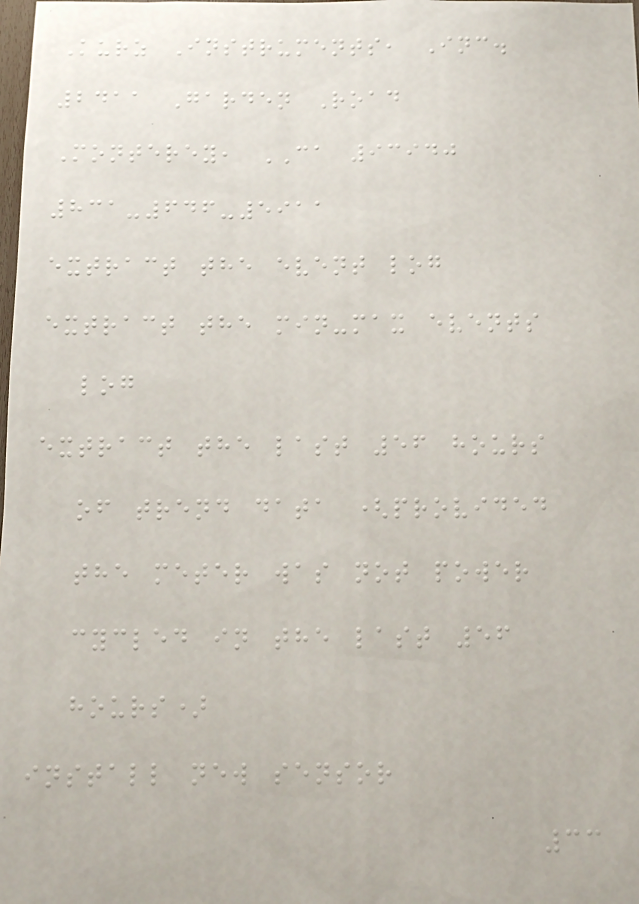Kurz Instruments, Inc.
2411 Garden Road
Monterey, CA 93940
831-646-5911
extract the event log
extract the min-max events
log
extract the last 56 hours
of trend data (provided
the meter was not power
cycled in the last 56
hours)
install new sensor
33
